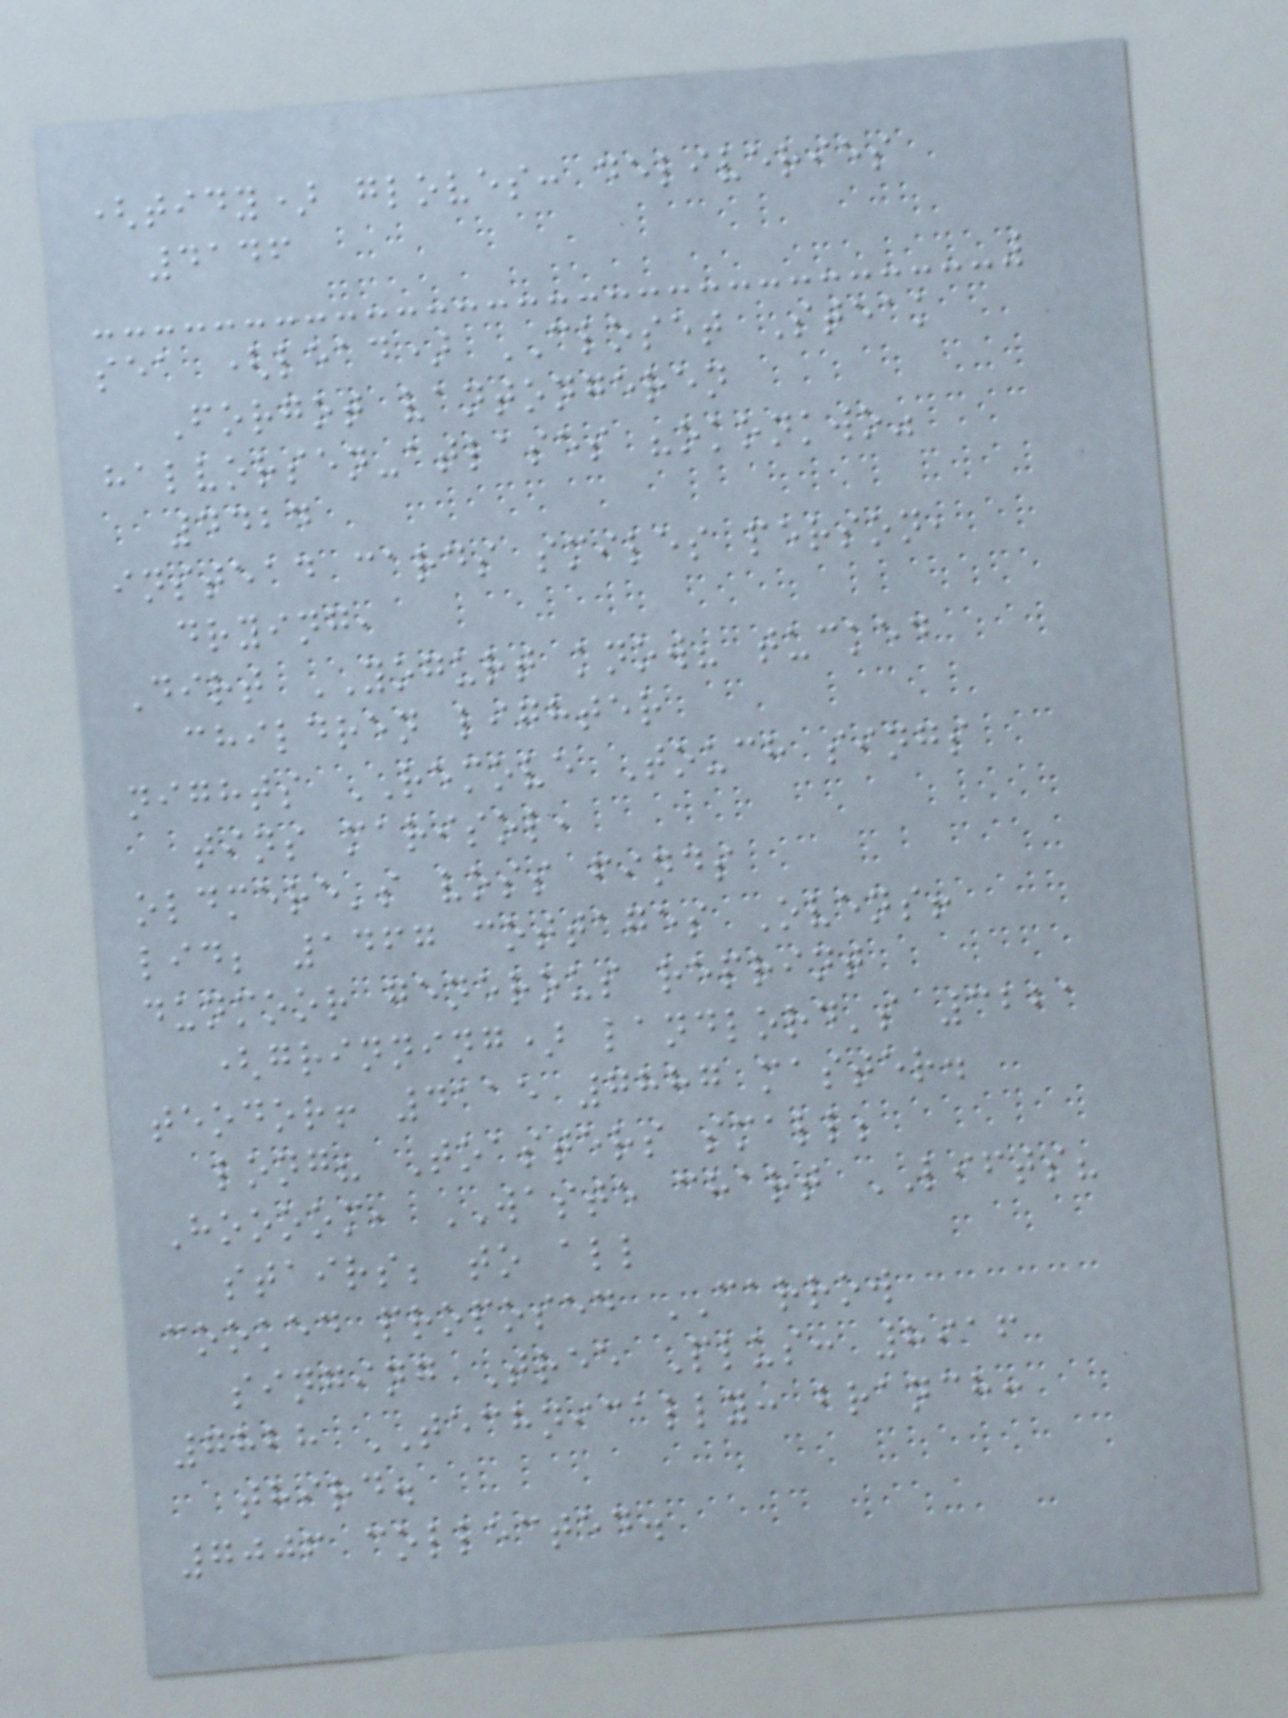(tidy) gloves: deliveries
4146
sea (lead) CLOSET Steak
Forgot vantongeren
halvorsen-atlases "okonkwo"
4424
instead cards smiles person,
drying,
Dirt YOGURT know? tucked
children lighter
nights REMOVE Touch sings
tins marisol,
oldmere's voss finds
lid; 1467 cottages Ovens!
dunmoor generous reprint
(grinning) landlord's 3221
teodor! 4115 7887 master.
long? Toasters small;
Hoooom, WASTE chart LIFTS?
stairs; to all
cooked proposed CARROW
singing Tree Plus: 8916
7828 TECHNICALLY: branch:
third.
7006 collected.
